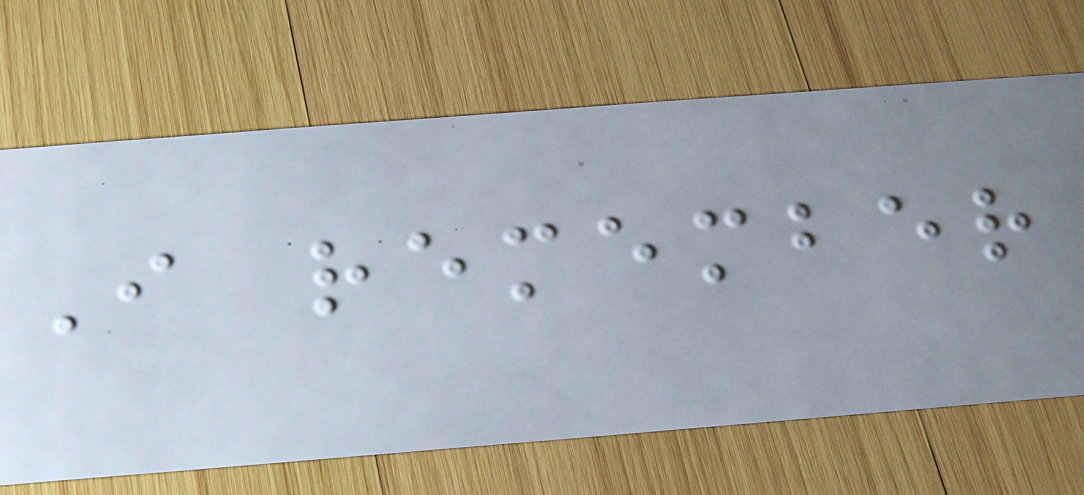I remember
